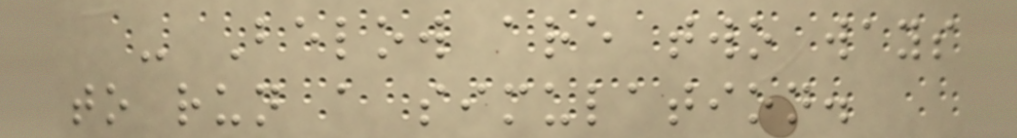- Below are two ways
to run a simulation.
